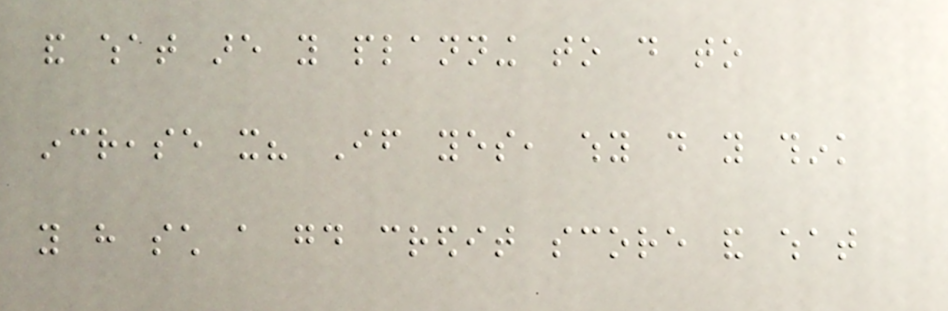and what are you planning to do to
increase it? If yes, why do you think
you have such a good credit score and what
